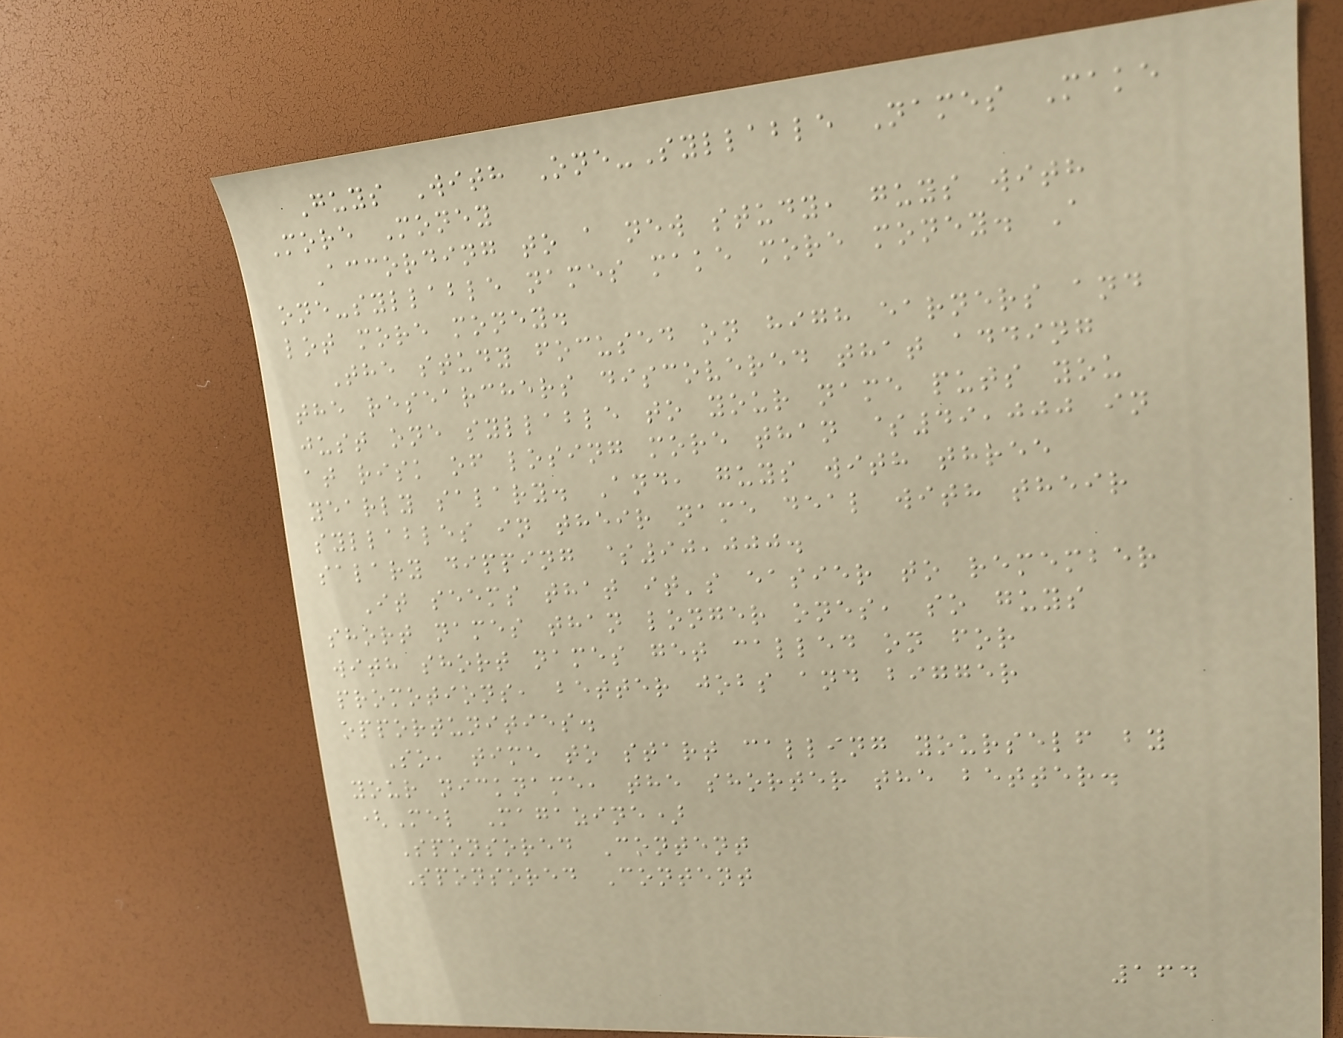Guys With One-Syllable Names Make
More Money
According to a new study, guys with
one-syllable names make more money. A
lot more money.
The study focused on high earners and
the researchers discovered that adding
just one syllable to your name puts you
at risk of losing more than $49,000 in
yearly salary. And, guys with three
syllables in their name deal with their
salary dipping $90,000.
It seems that it's easier to remember
short names than longer ones, so guys
with short names get called on for
promotions, better jobs and bigger
opportunities.
So, time to start calling yourself by
your nickname, the shorter the better.
(Mel Magazine)
Sponsored Content
Sponsored Content
164
